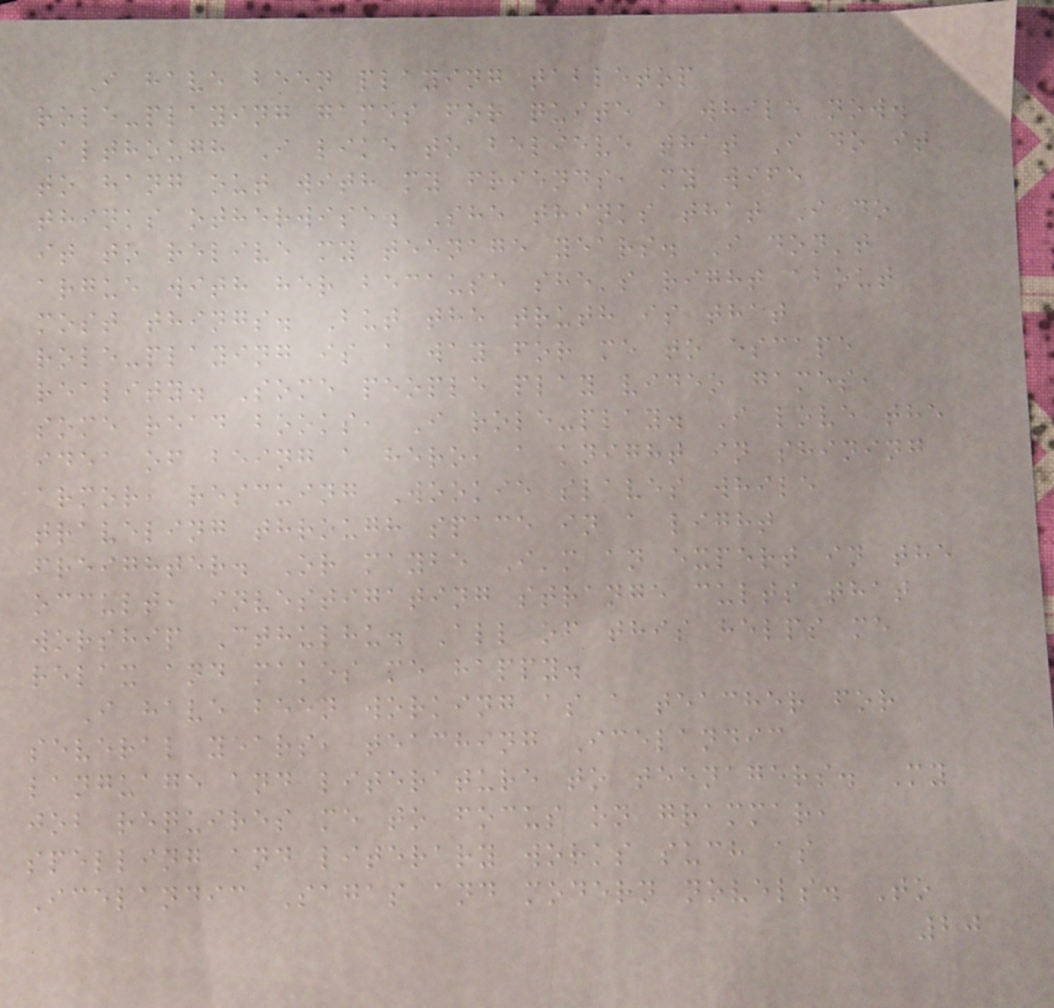I have been playing tabletop
role-playing games for quite a while now.
Although I like to believe that I do it
to hang out with my friends, my wife
thinks otherwise. She thinks that I do
it to relive my teenage years. I don't
argue with her because she's right about
most things. But the truth is that
role-playing is a way for me to escape
reality. Some people play video games,
some read books, I role-play. I love the
idea of being a hero, a knight in shining
armor, rescuing Wookie slaves while
traveling through space in a light
freighter. Or maybe I'm an expert in the
occult, investigating strange cults that
worship Cthulhu. All of this helps me
relax and makes me happy.
I have been working as a teacher for
several years, teaching Icelandic
language and literature to teenagers. My
job requires me to focus on grammar,
spelling and literary works such as
Icelandic Sagas and modern novels. To
20
